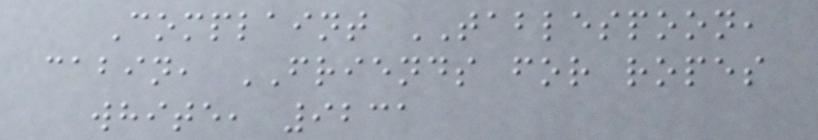Complaint TABLESPOON,
cabin, FRIENDS for ropes
white, 9231
